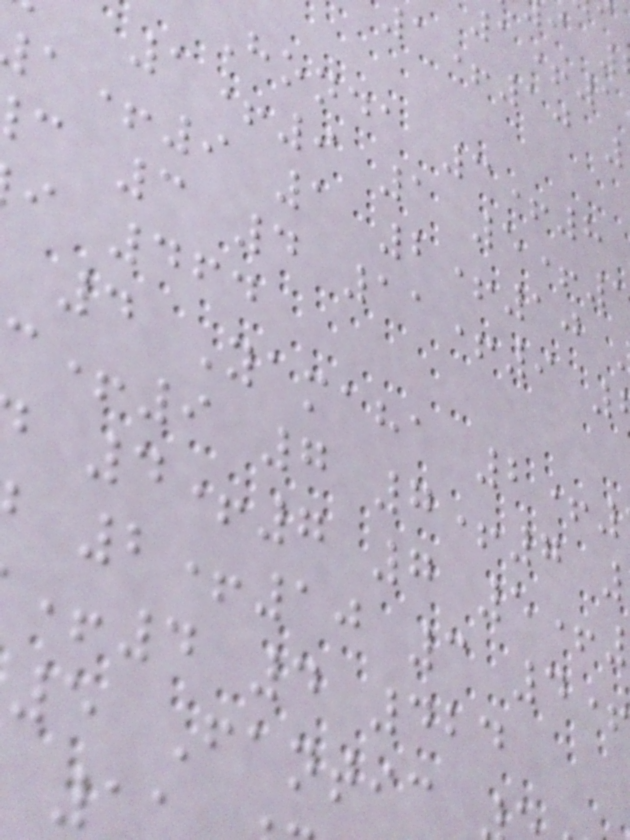1+1
Honda 3+8
1+9 1 5+
+9 1 2+10
c 3 4 11+9
i 464
4 Yamaha 2+
+9 7 7+7
4+7 7 5+
2+10 3 4+
+4 4 424
5 Fantic
